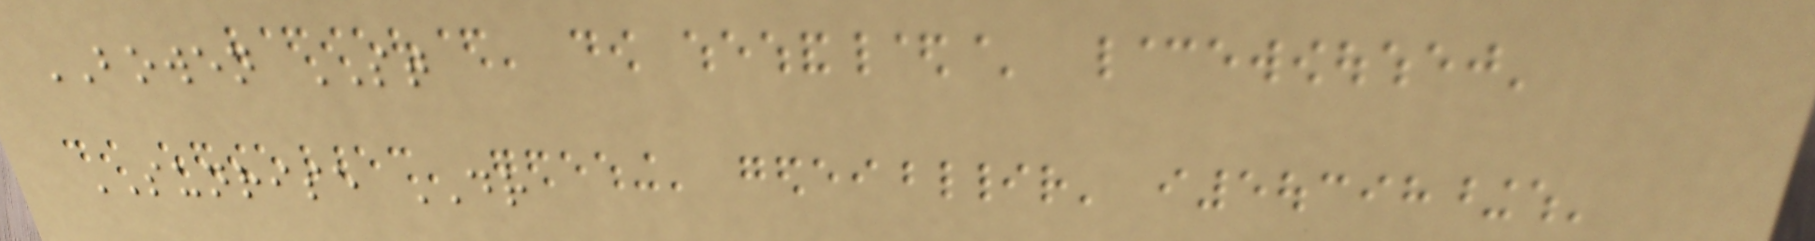BOWEN ST
SUNRISE DR
